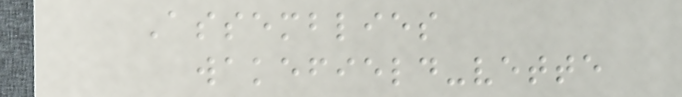Assemblies
wakefield-vette
